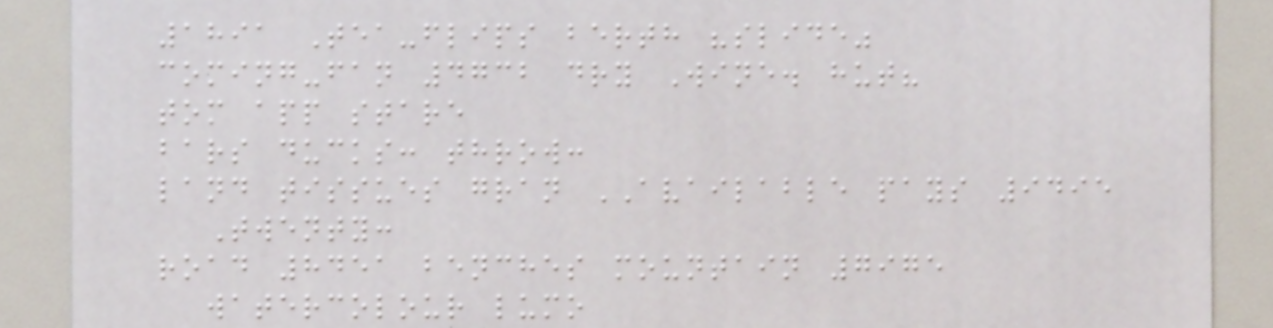1891 Tea-flips berth "slide"
coming-fan 4732 dry Wine. hut?
tom app stare
bars ducks: throw:
land tissues gran AVAILABLE pays 9495
Twenty:
road 8451 benches mountain 7975
watercolour lumo
